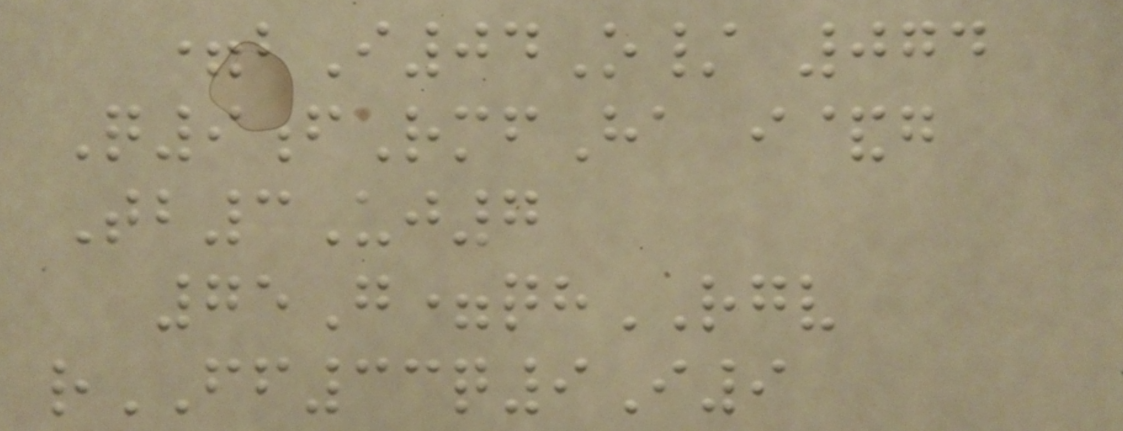=bI04O/ 074
Q9fRmfHa i&g
Tb3Uj7
75G=qhRGV
rFF33q9I9
